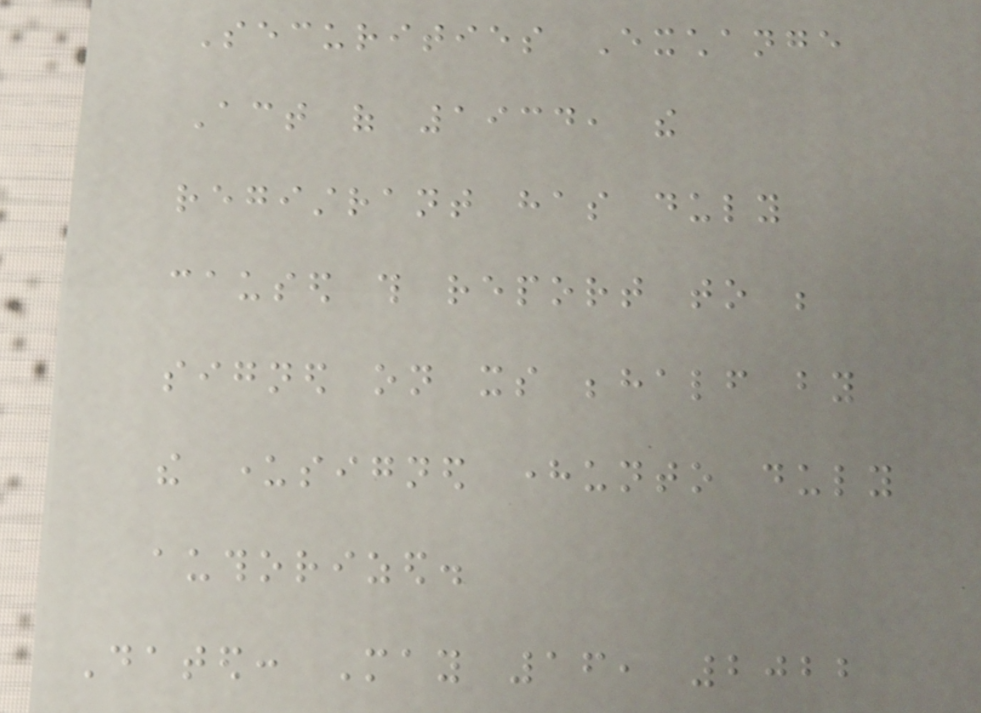Securities Exchange
Act of 1934, the
registrant has duly
caused this report to be
signed on its behalf by
the undersigned hereunto duly
authorized.
Dated: May 16, 2022
